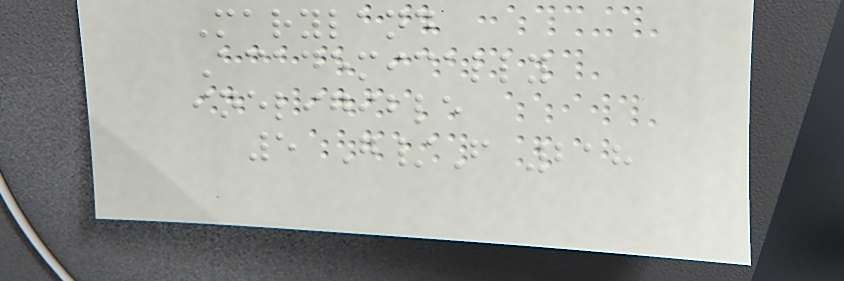Maryland
Academically
ineligible
5 G/F 218
